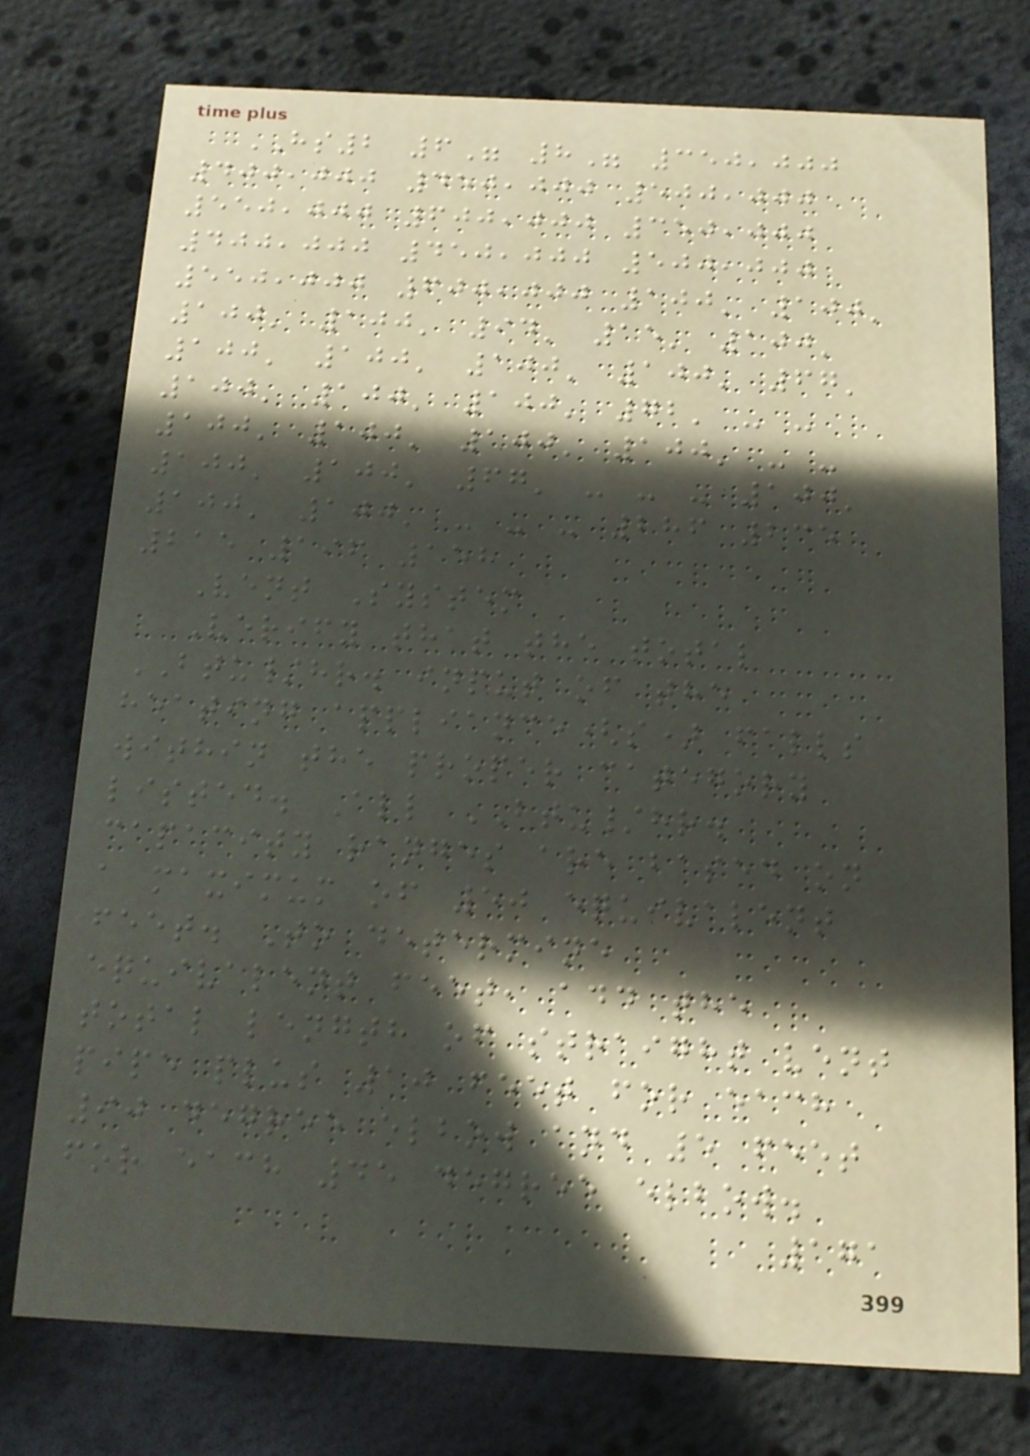HS2 6" 8" 350,000
400,000 450,000 500,000
550,000 600,000 350,000
400,000 450,000 500,000
550,000 600,000 100' 100'
100' 100' 94' 15' 100'
100' 100' 100' 100' 67'
100' 100' 100' 72' - -
100' 100' 100' 100' - -
100' 100' 67' - - - 100'
100' 100' - - - 286 235
215 196 158
Vent System
Verify that the total
BTU/hr. input of the
heating appliance(s) falls
within the proper category
listed. All BTU/hr.
capacity ranges are based on
a maximum of 50 equivalent
feet. To determine
equivalent feet, add the
total length of straight vent
pipe plus 10 feet for each
90 degree elbow and 5 feet
for each 45 degree elbow.
171
